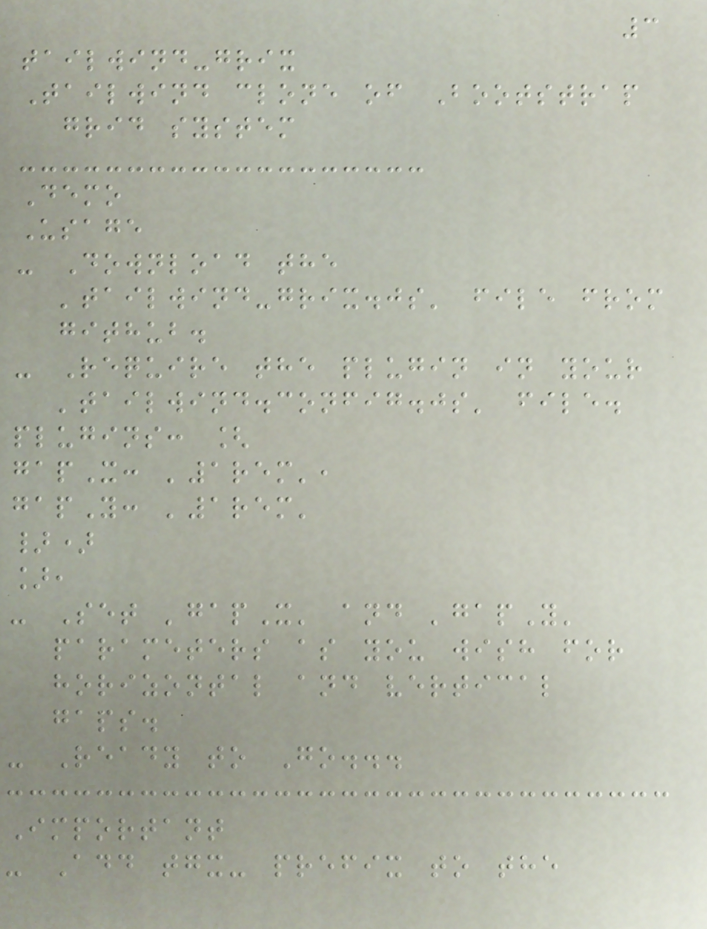3
tailwind-grix
Tailwind clone of Bootstrap
grid system
Demo
Usage
- Download the
'tailwind-grix.js' file from
github.
- Require the plugin in your
'tailwind.config.js' file.
plugins: [
gapX: '1rem',
gapY: '1rem'
})
],
- Set 'gapX' and 'gapY'
parameters as you wish for
horizontal and vertical
gaps.
- Ready to Go...
Important
- Add tgx- prefix to the
